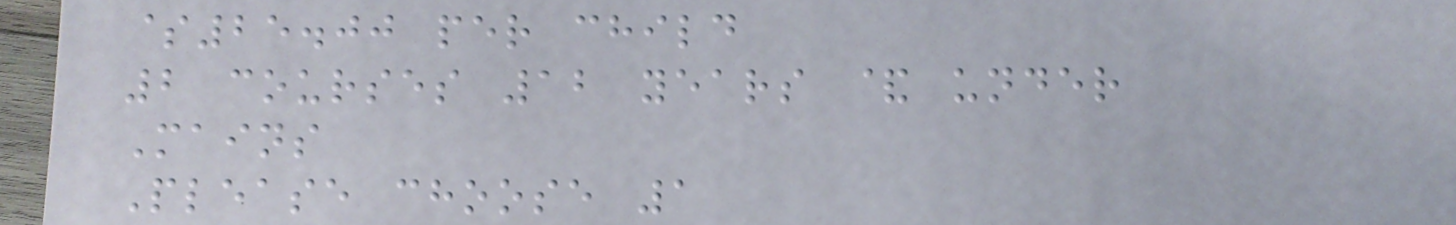$25.00 per child
2 courses 12 years & under
Mains
Please choose 1
